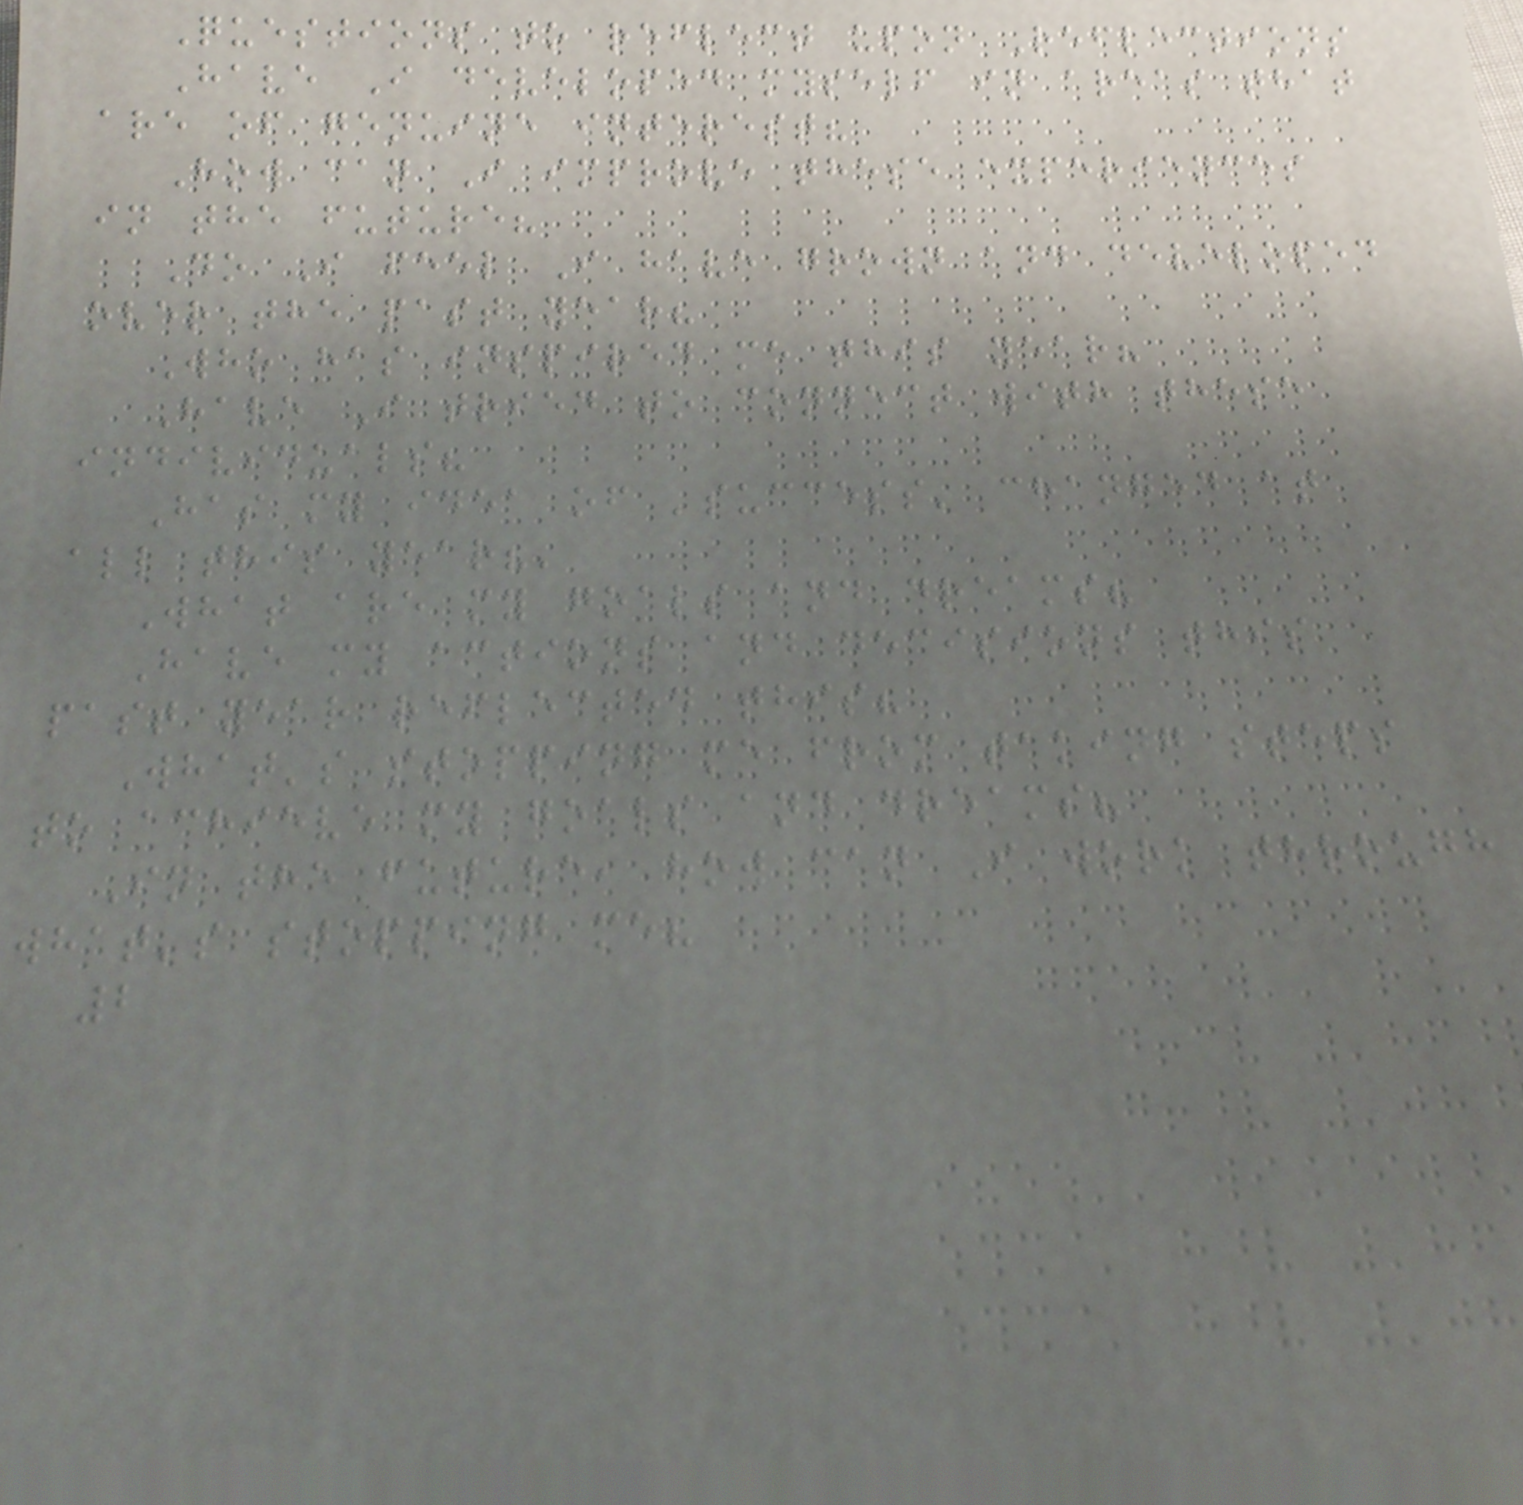Questions to reflect upon Reflections
Have I developed myself in areas that
are of genuine interest?
How can I improve these experiences
in the future?
Do I feel I have grown and developed
over the past year?
Who has inspired me this year?
Have I tried to connect with these
individuals?
Has my idea of 'success' changed at
all this year?'
What are my goals and dreams?
Have my actions and decisions this
past year reflected this?
What's stopping me from taking steps
to achieve my goals and dreams?
In the future, how can I work through
what's stopping me?
2
